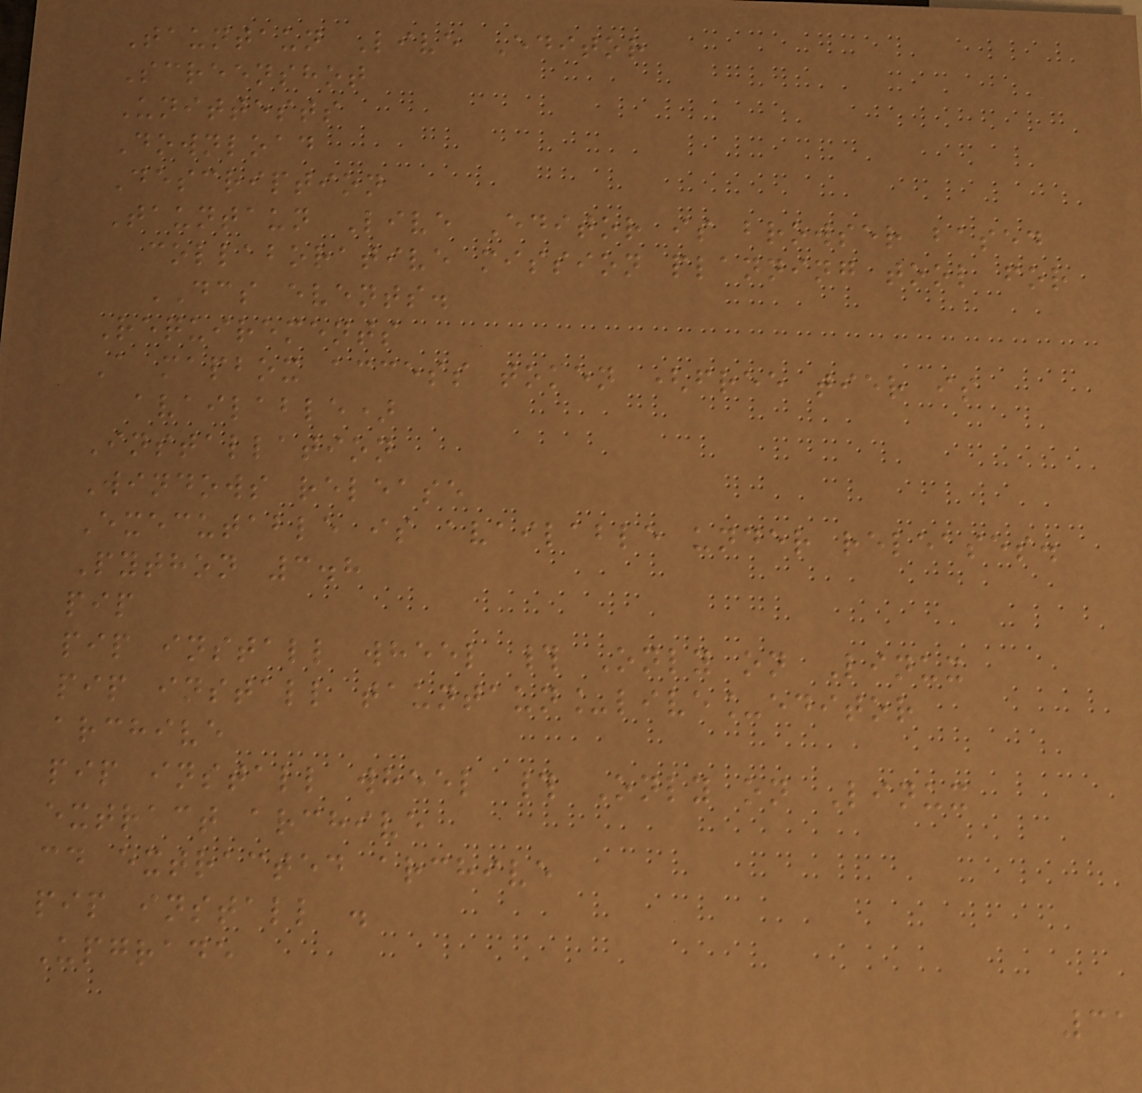Tauntaun Live Editor
Screenshot
Unittests
Download
Description
Tauntaun Live Editor is browser based
collaborative mission planning tool for
DCS events.
Requirements
A mapbox access token (free tier is
available)
Installation
Windows release
Executable is available under releases.
Python 3.8
pip
pip install wheel # Only on Linux
pip install tauntaun_live_editor
archive
pip install wheel # Only on Linux
extract archive
cd extracted archive
pip install .
Upgrade
31
